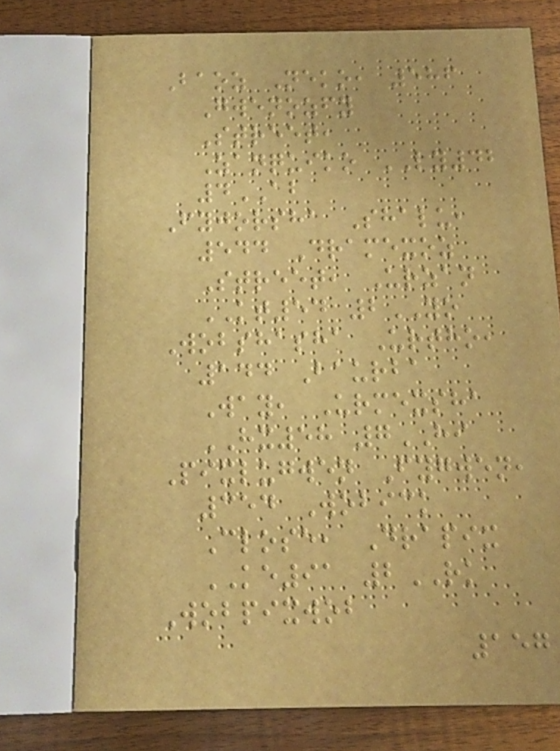Baoz Neko, 586
Gwenozfy
Street,
Zanquiko LY42
4AB
Fyjorsha Shalu,
544 Dramexoz
Street, Urzan
KT54 2YO
Wobshasha Urtho,
144 Baurba
Way, Urmexsha
HX58 7HI
Pixlugwen Fygwen,
354 Wobick
Close, Drapix
KE91 2RK
Wobpixwob
157
